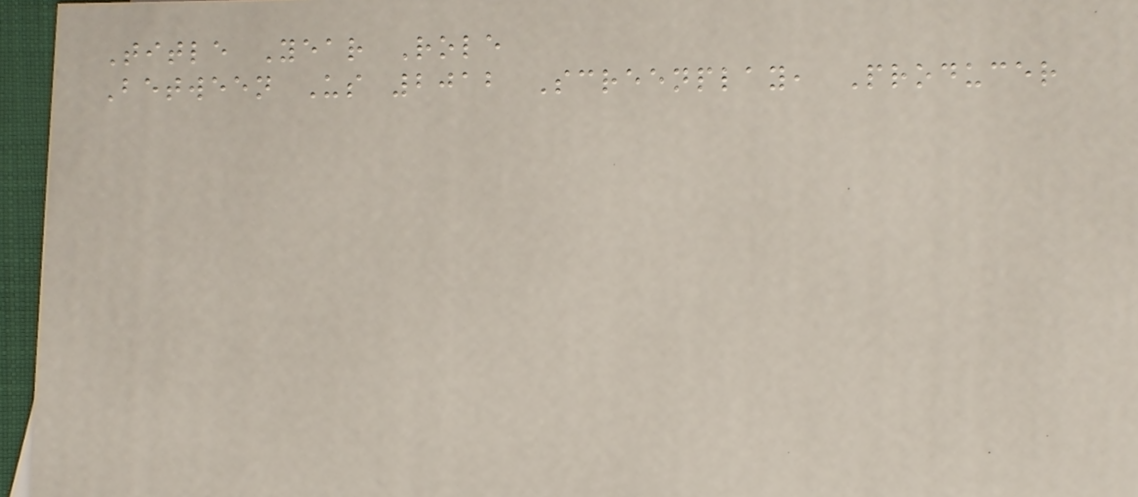Title Year Role
Between Us 2012 Screenplay, Producer
